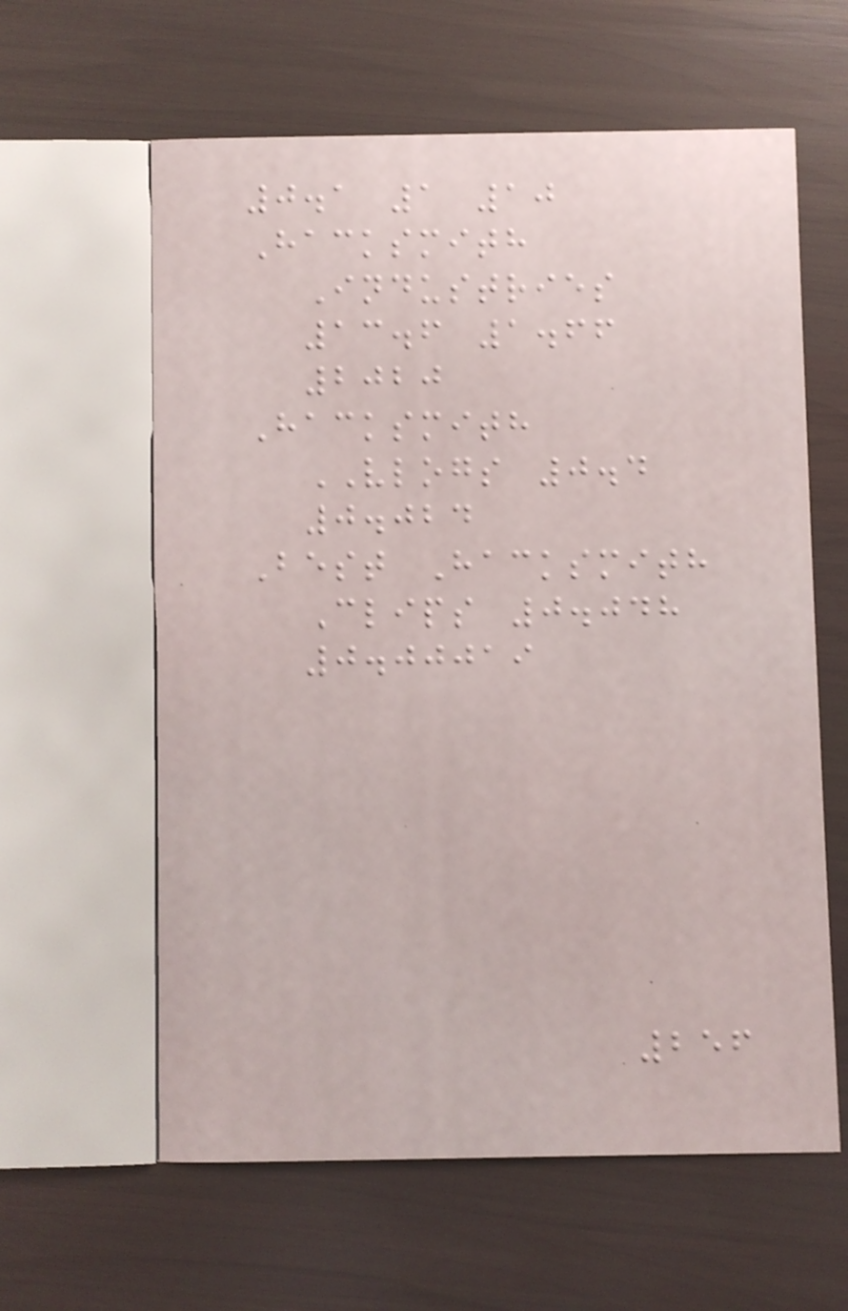0.1 1 10
Hacksmith
Industries
13.6 1.66
2020
Hacksmith
VLOGS 0.4
0.024
Best Hacksmith
Clips 0.048
0.00019
256
